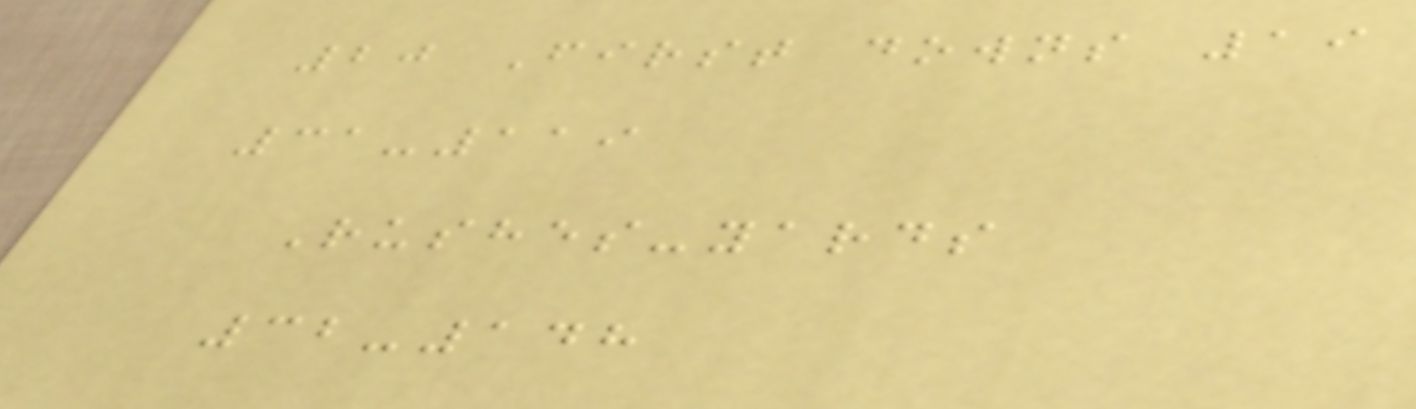20 First downs 19
31-119
Rushes-yards
32-148
